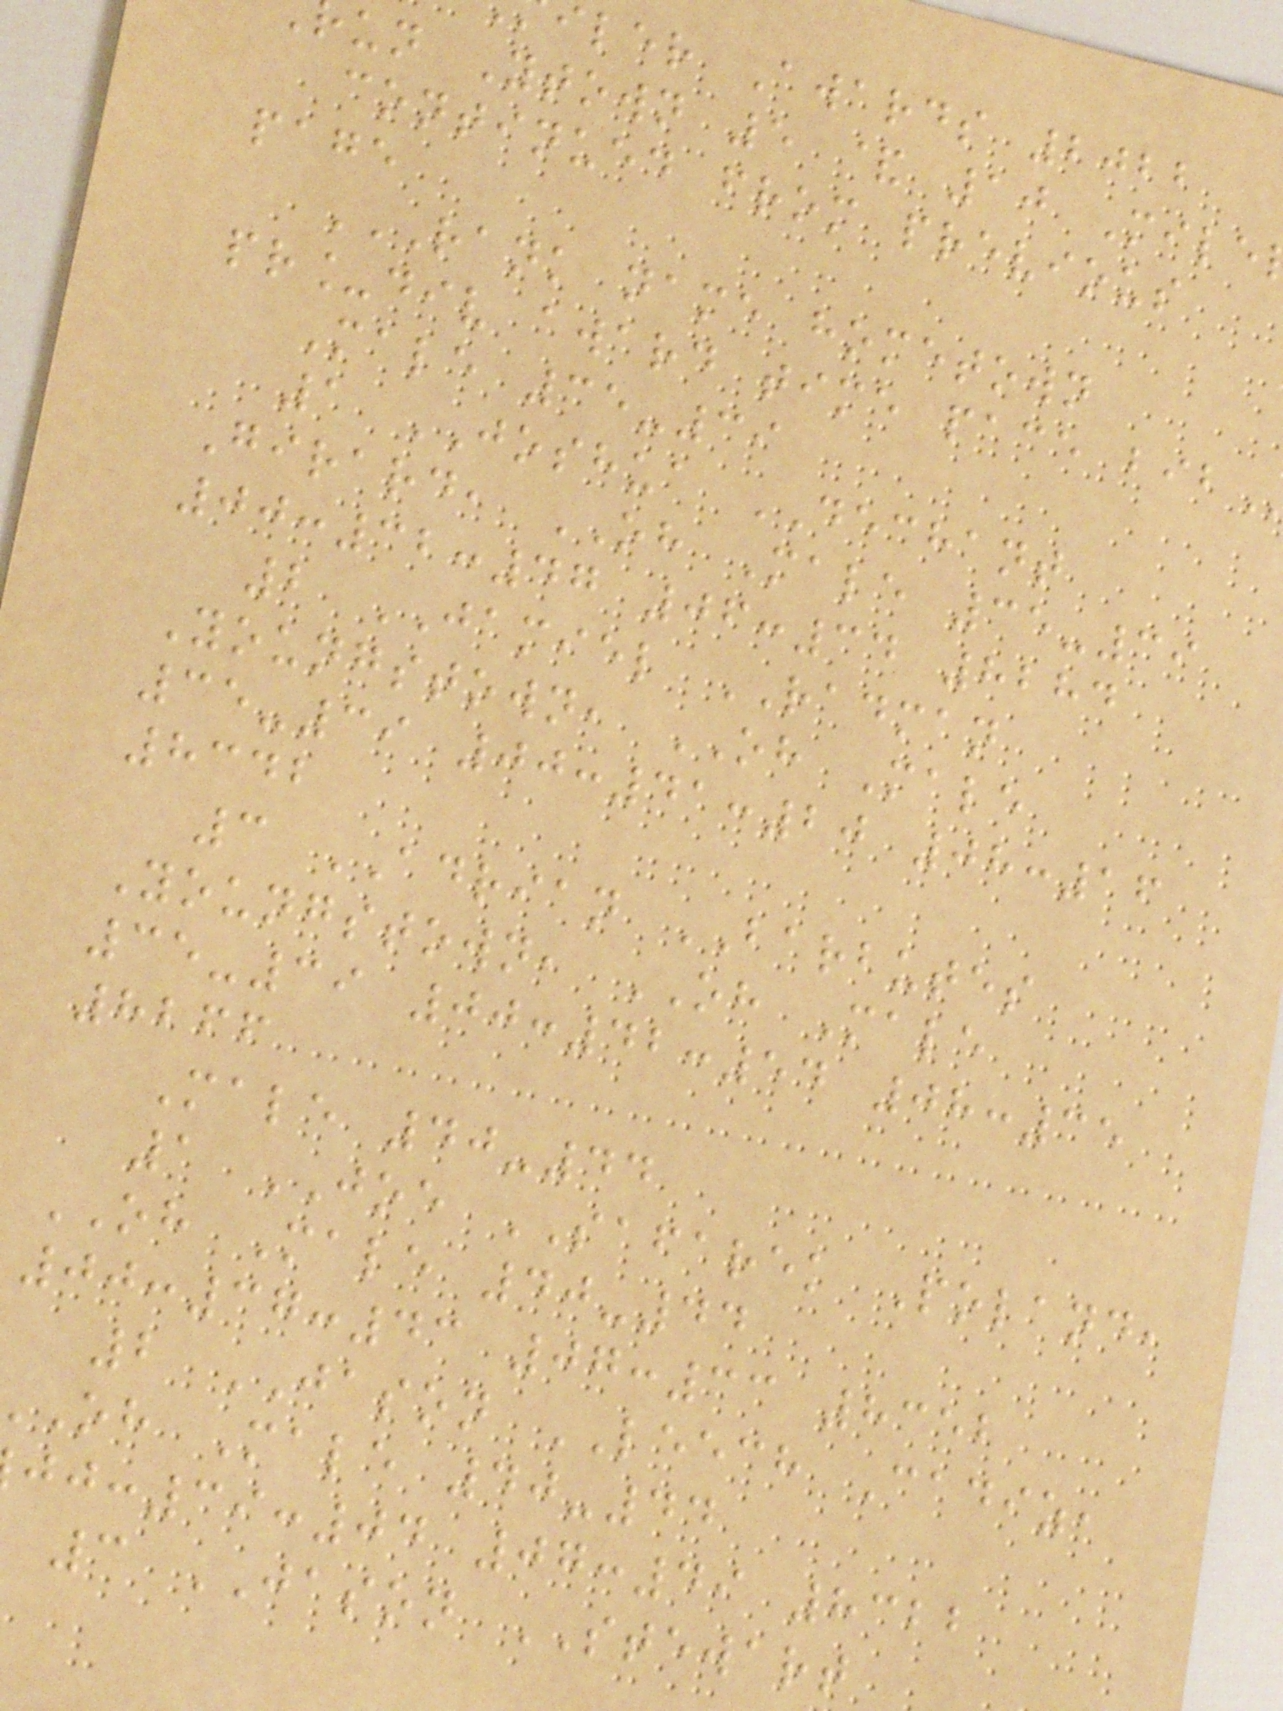iler Awards 2022
un Ytown 5 & 10 Mile
continued from previous
page
RANK NAME HOMETOWN
pr_div award time pace
Male 35-39
1 JOSHUA DECHANT
Girard, OH Male 35-39
00:32:47 06:34 8284
2 JAMIEL RADMAN
Youngstown, OH Male
35-39 00:41:20 08:16
8342
3 ADRIAN BARBUTES
Youngstown, OH Male
35-39 00:42:54 08:35
8266
Male 40-44
1 JOE SAFAREK Poland,
OH Male 40-44
00:37:43 07:33 8352
2 JASON LEECH Cadiz,
oh Male 40-44
:39:04 07:49 8322
3 JASON STEWART
